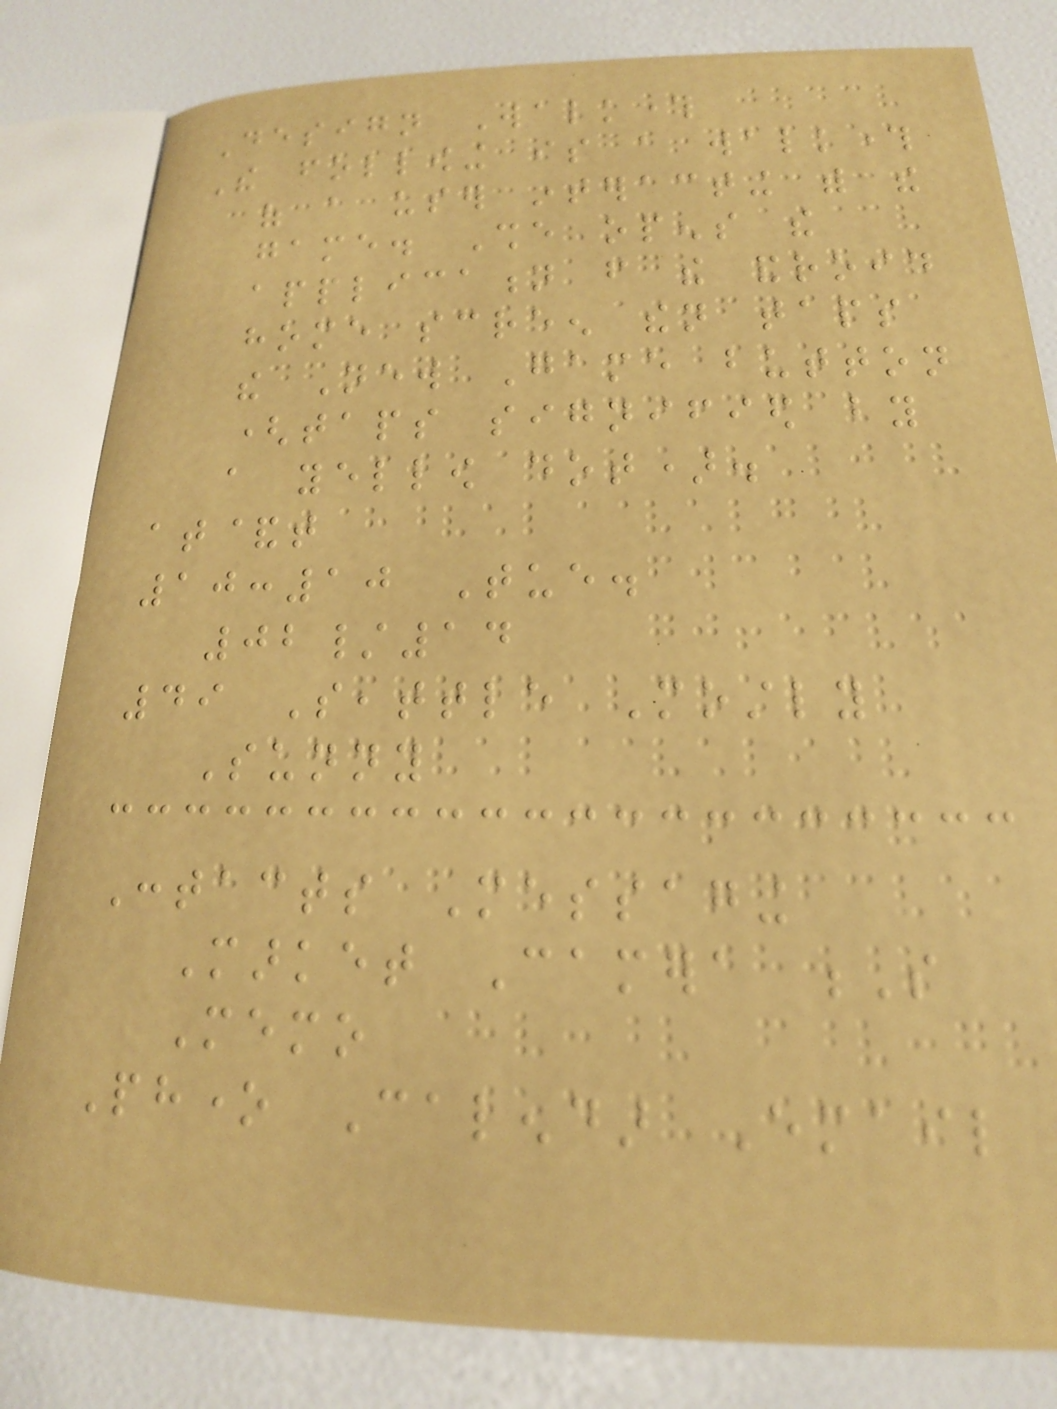Design Walkthrough
The following is a walkthrough
of a user interacting with the
game. She opens the
application from the android
home screen then taps
the New Game button
(taps signified by
a yellow dot).
at&t
10:10 Tue.
02/14
49 Seattle Mostly
Sunny
Contacts Messaging
Market Camera S
Memo
Phone Calendar Email
